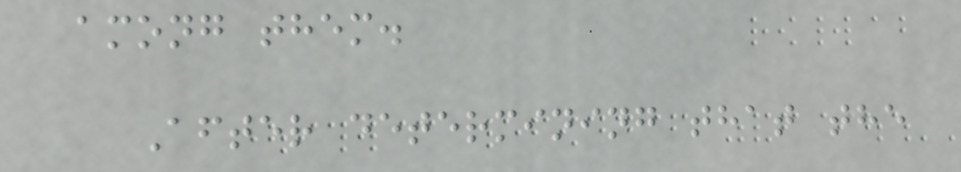among them.
After determining that the
